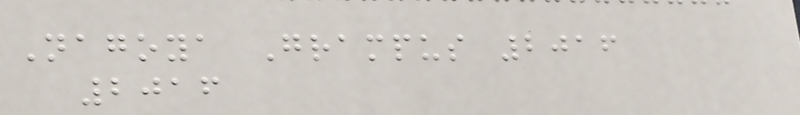Nagoya Grampus 2016
2016
